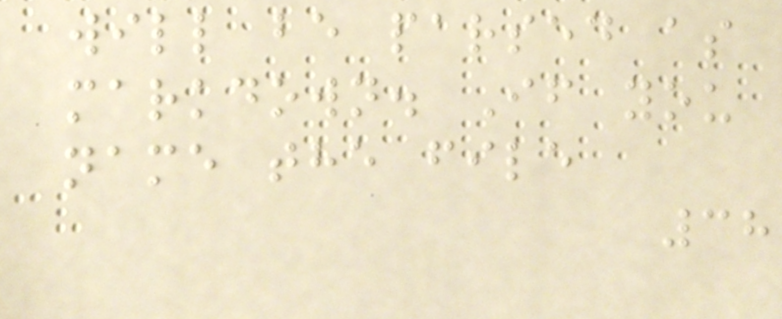will be parsed as
markdown. If you
name the file
38
